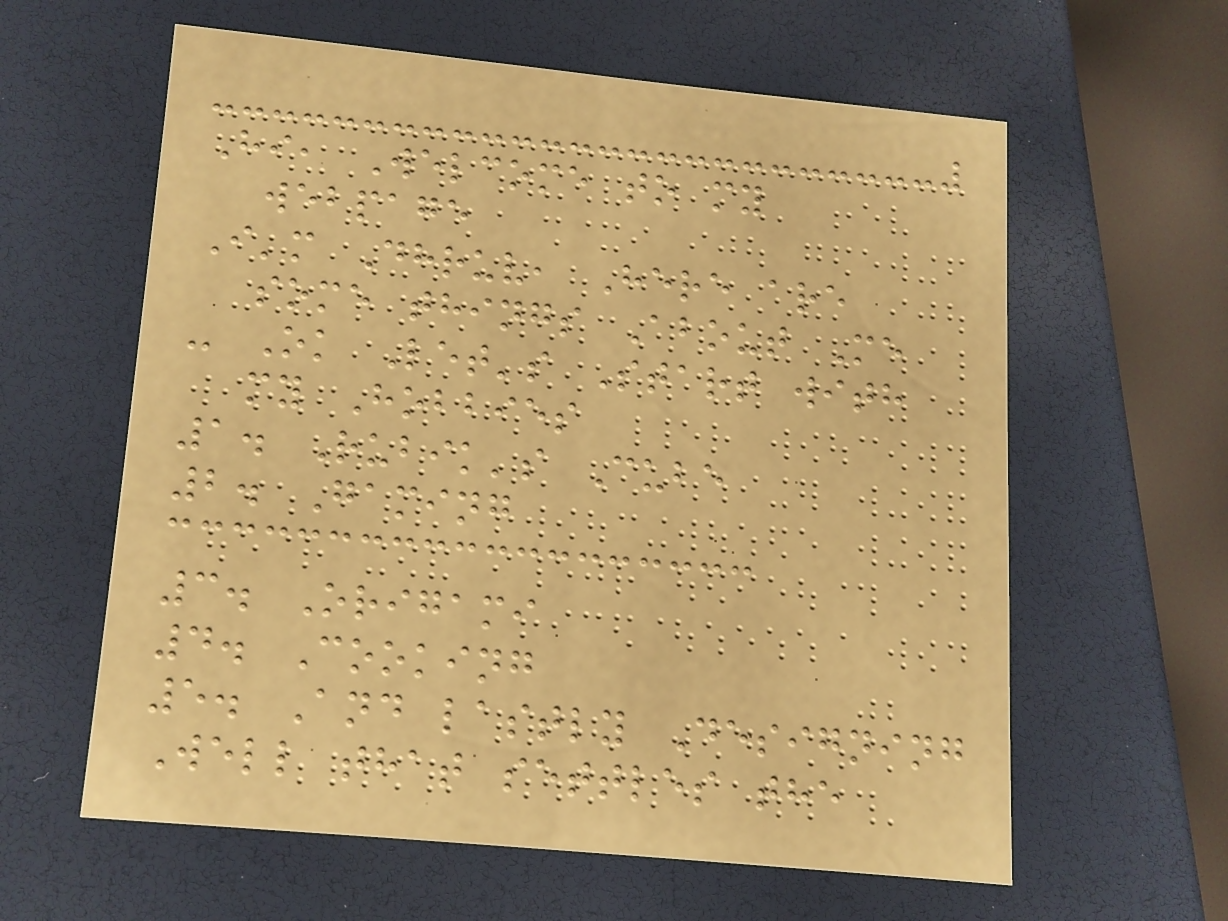Hi, Welcome to my
webpage
I'm Dhruv, Here are
some things About Me
- Ok Let's Start with
my Hobbies
1. Rubik's Cube
2. Gaming
3. Origami
4. Cooking
5. And lastly Designing
Well that settles the
